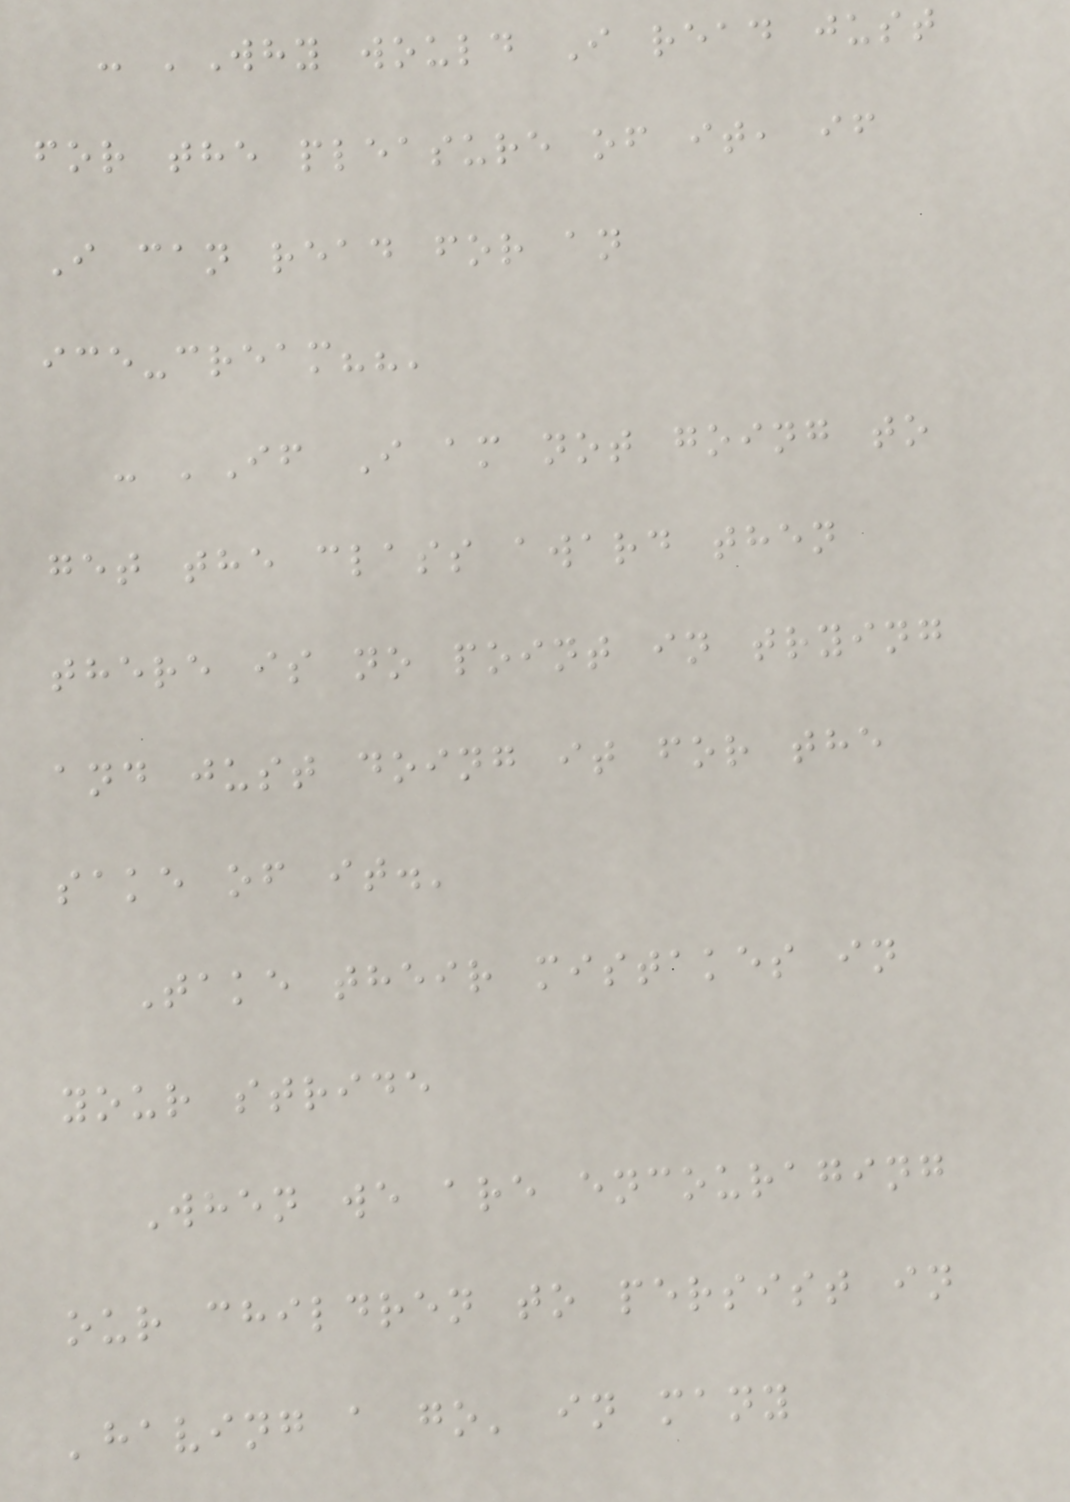- 'Why would I read just
for the pleasure of it, if
I can read for an
ice-cream??'
- 'If I am not going to
get the class award then
there is no point in trying
and just doing it for the
sake of it.'
Take their mistakes in
your stride
When we are encouraging
our children to persist in
'having a go' in many
